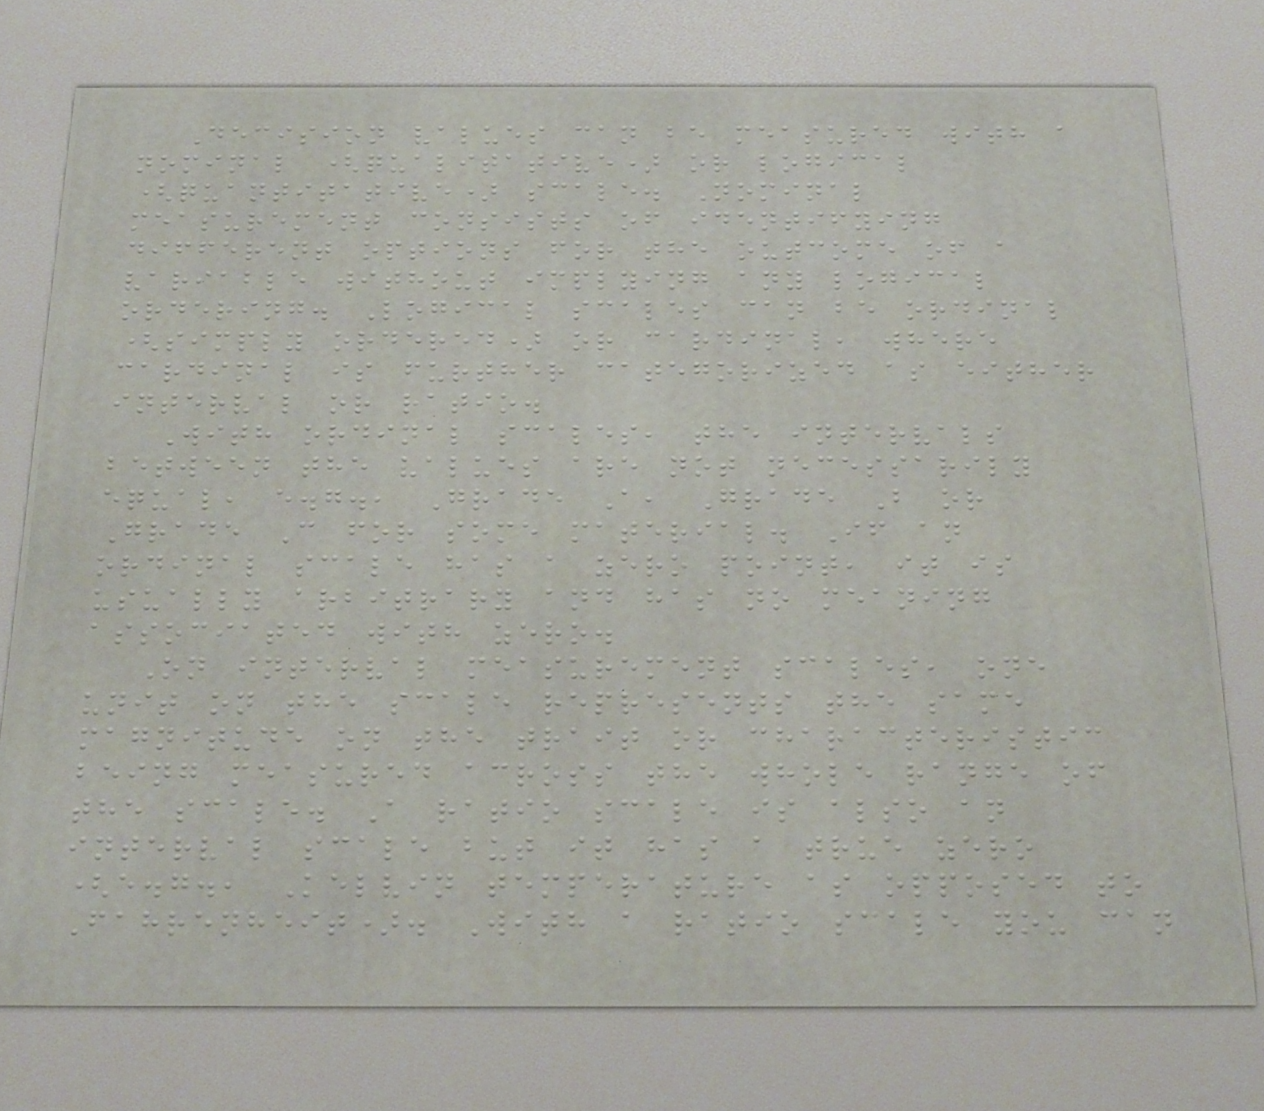Decision values can be measured with a
nominal (qualitative) or logical
(quantitative) scale. Nominal
measurement consists of identifying
different options for the outcome of a
variable without implying any logical
ordering. Logical scales can be ordinal
(simply ordered) or cardinal, where
cardinal is further categorized as either
interval or ratio.
With ordinal scales, the intervals
between the values are not necessarily
equal, e.g., Grade A, Grade B or
Grade C for some material. If an
ordinal scale has a zero point, it is
usually arbitrary and has no meaning
associated with zero.
On interval measurement scales, one
unit on the scale represents the same
magnitude on the trait or characteristic
being measured across the whole range of
the scale. A ratio scale is also an
interval scale but it has a true zero
(e.g., Kelvin temperature as opposed to
Fahrenheit). With a ratio scale you can
